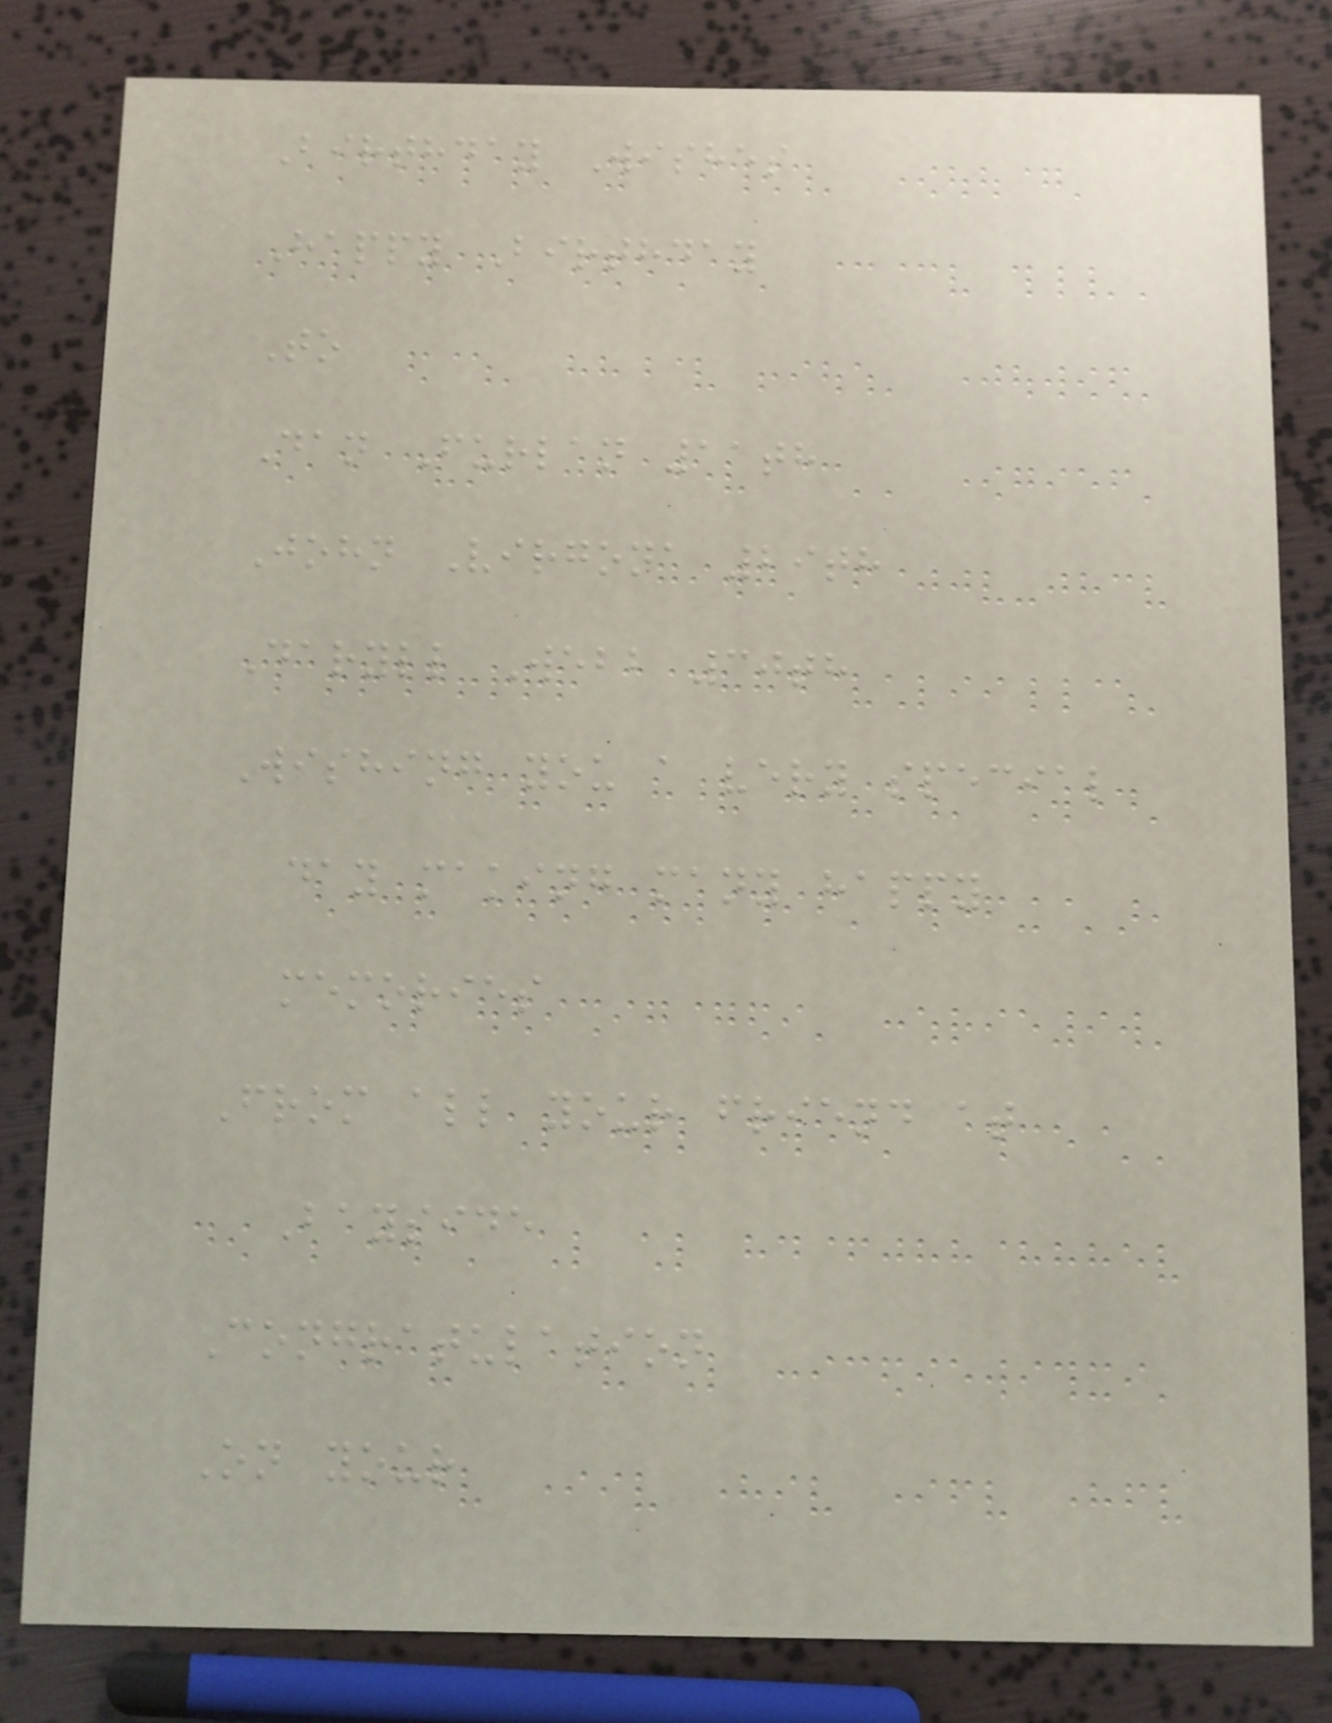Birthday Wishes
Happy Birthday
To
Dan Furlan 11th
John Virgona 29th
Daryll Webb 30th
Wishing you a very special
day making many happy
memories
From all your friend at
Bayside
Congratulation
On your
